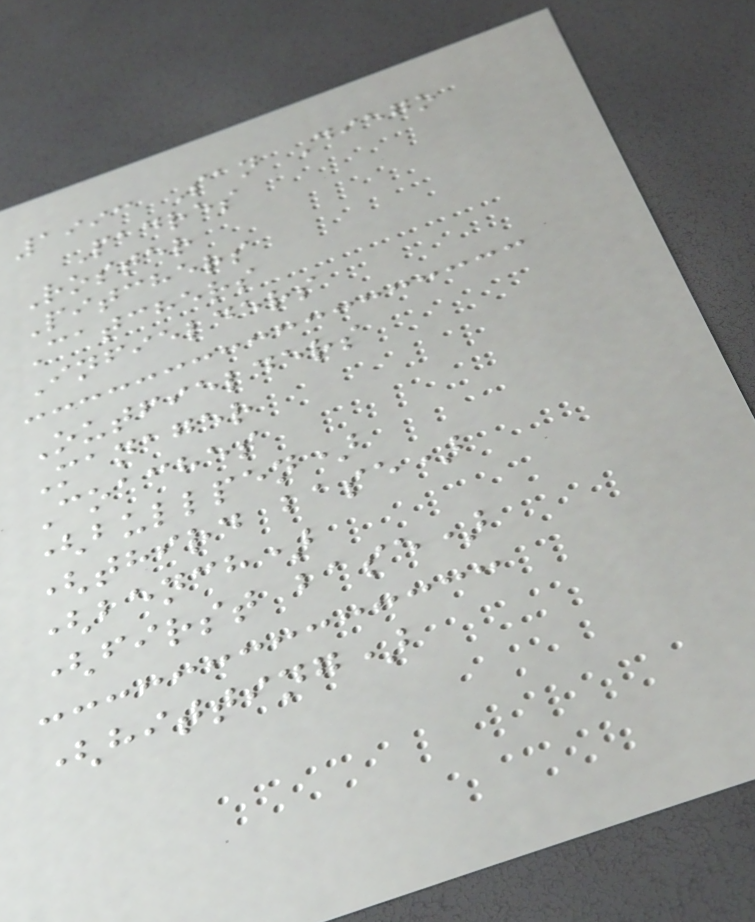1993 San Diego
Padres
Roster
Pitchers
Catchers
Infielders
Outfielders
Manager
Coaches
(bullpen)
(third base)
(bench)
(first base)
(hitting)
